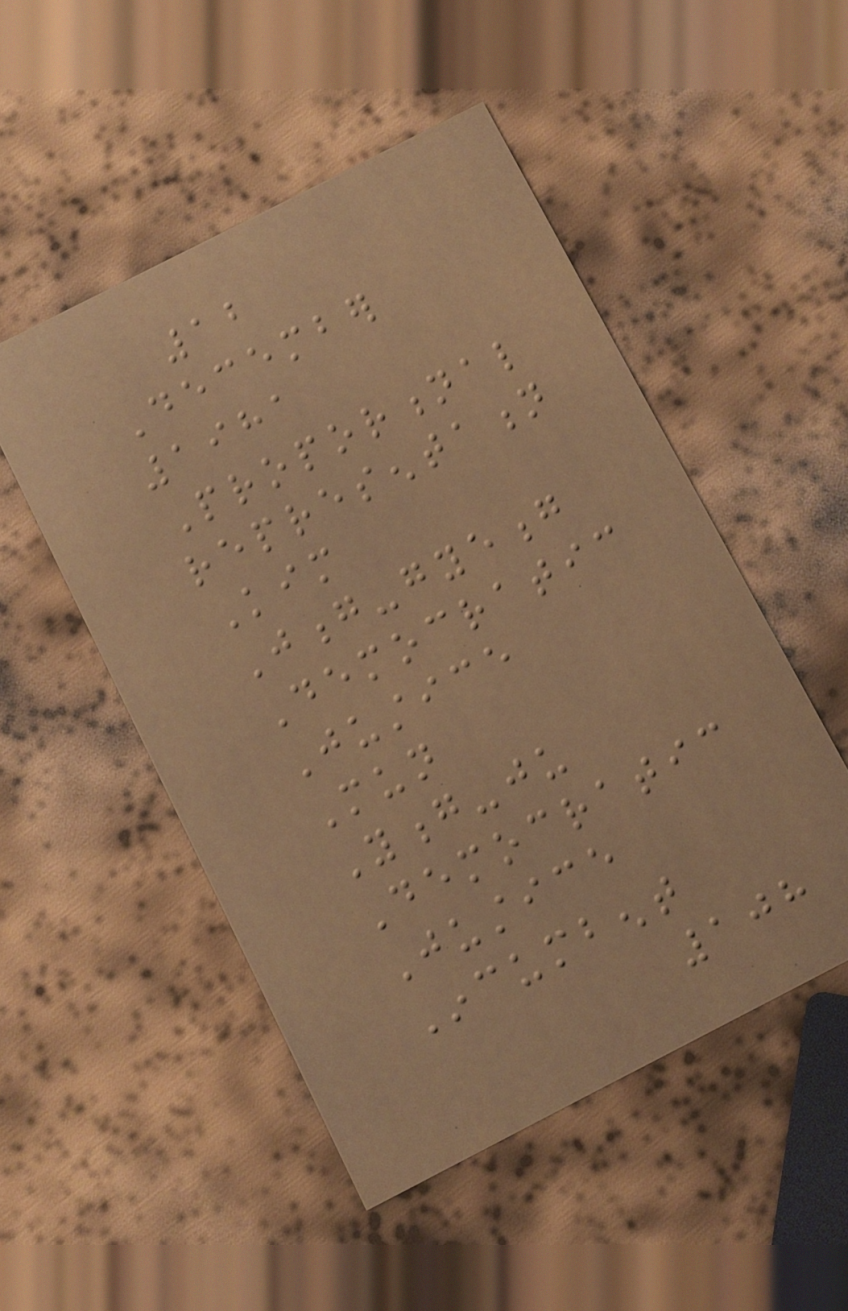12
December
1981
Proportional
representation
Kim
Jong-gyeong
Democratic
Justice
Mun
Yong-ju
Democratic
Justice
Incumbent
108
